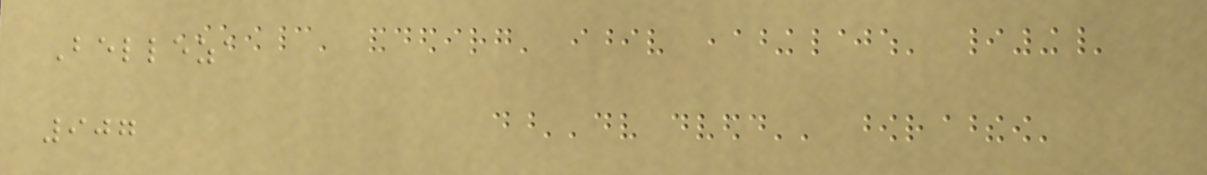Belleza
907
